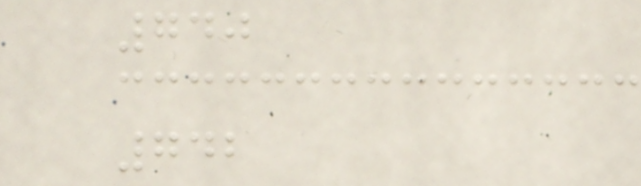740
742
